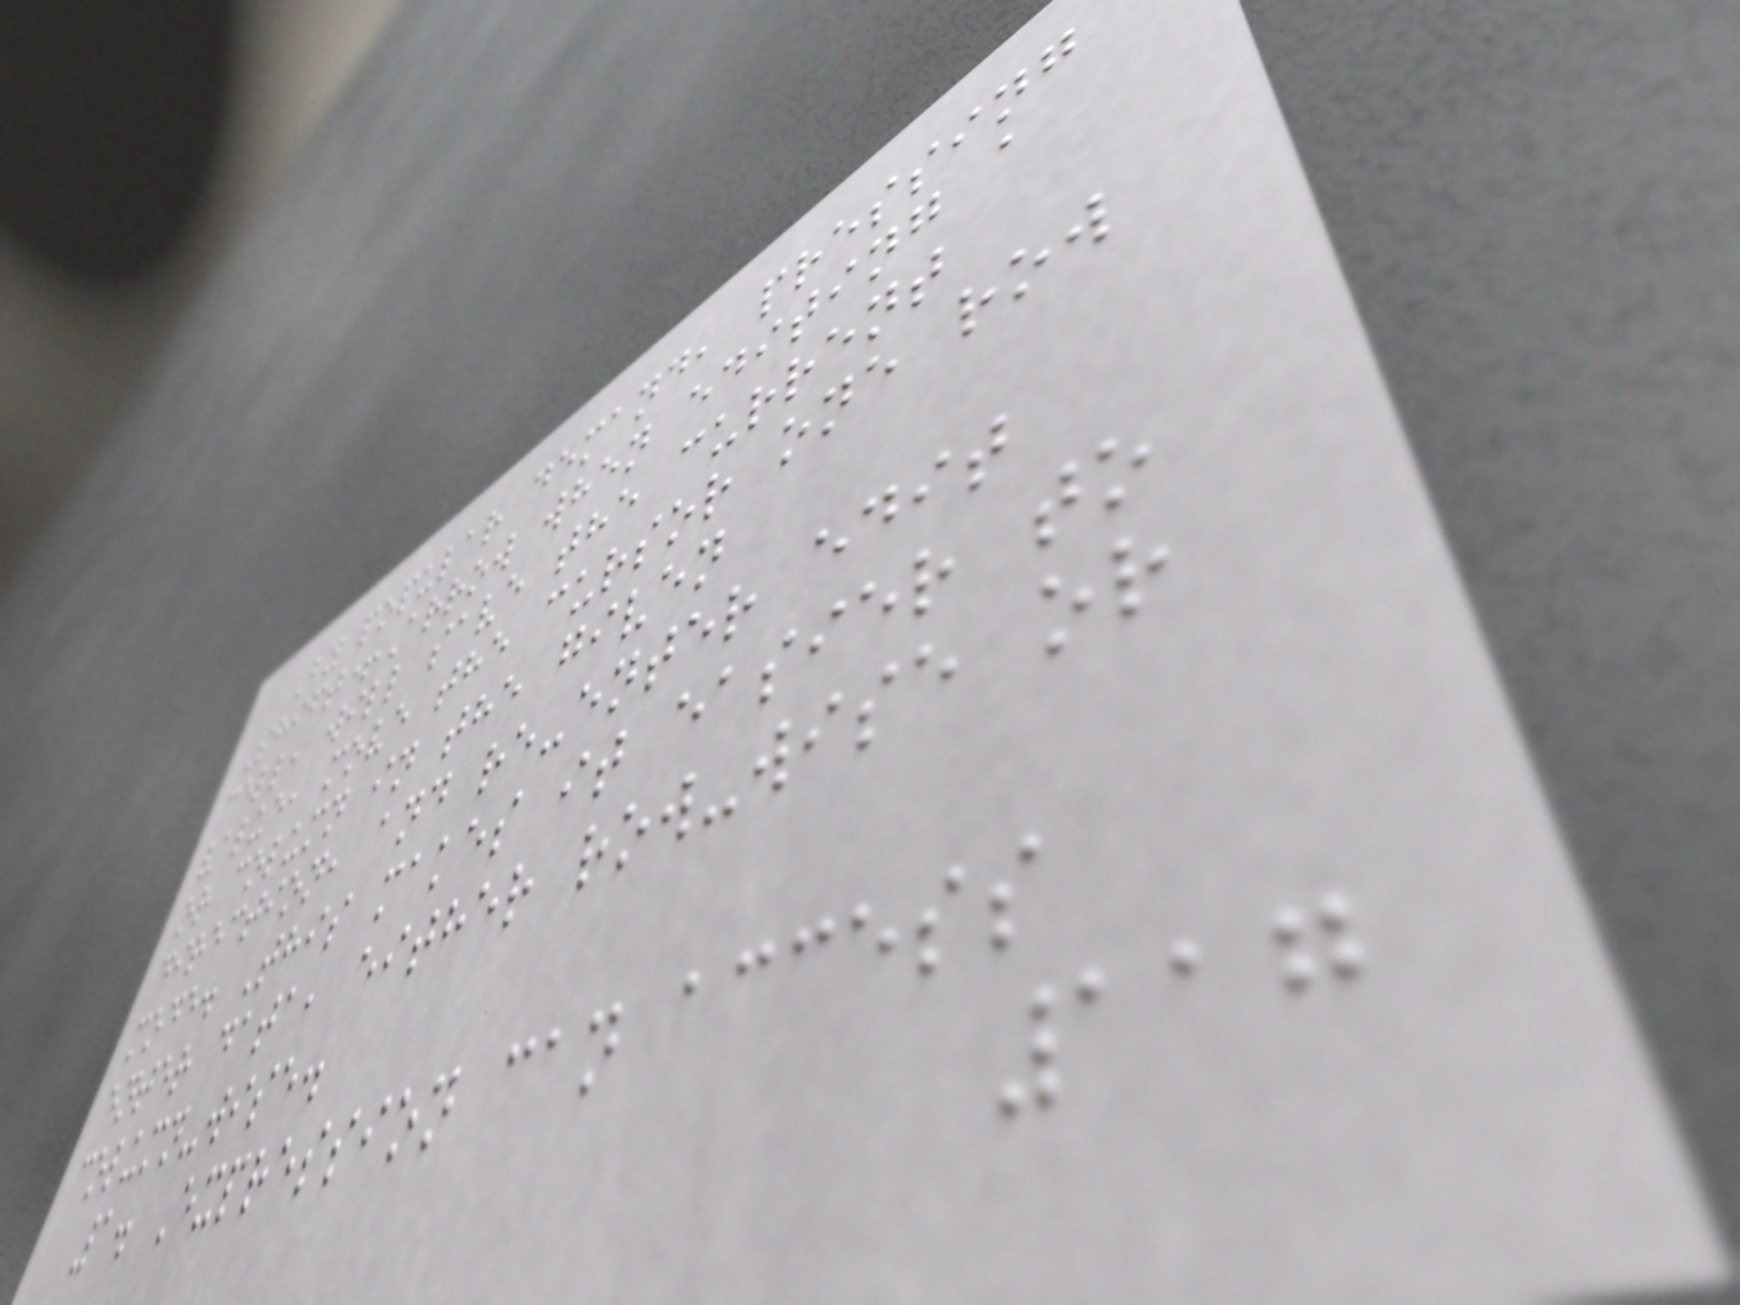By popular demand, pressing
Shift+Arrow when editing a
cell, will save the current
value, move the cursor one row
or column in the given
direction, and re-enter edit
mode. This makes it easier to
enter data, either row-wise or
column-wise.
1. Expression can access
117
